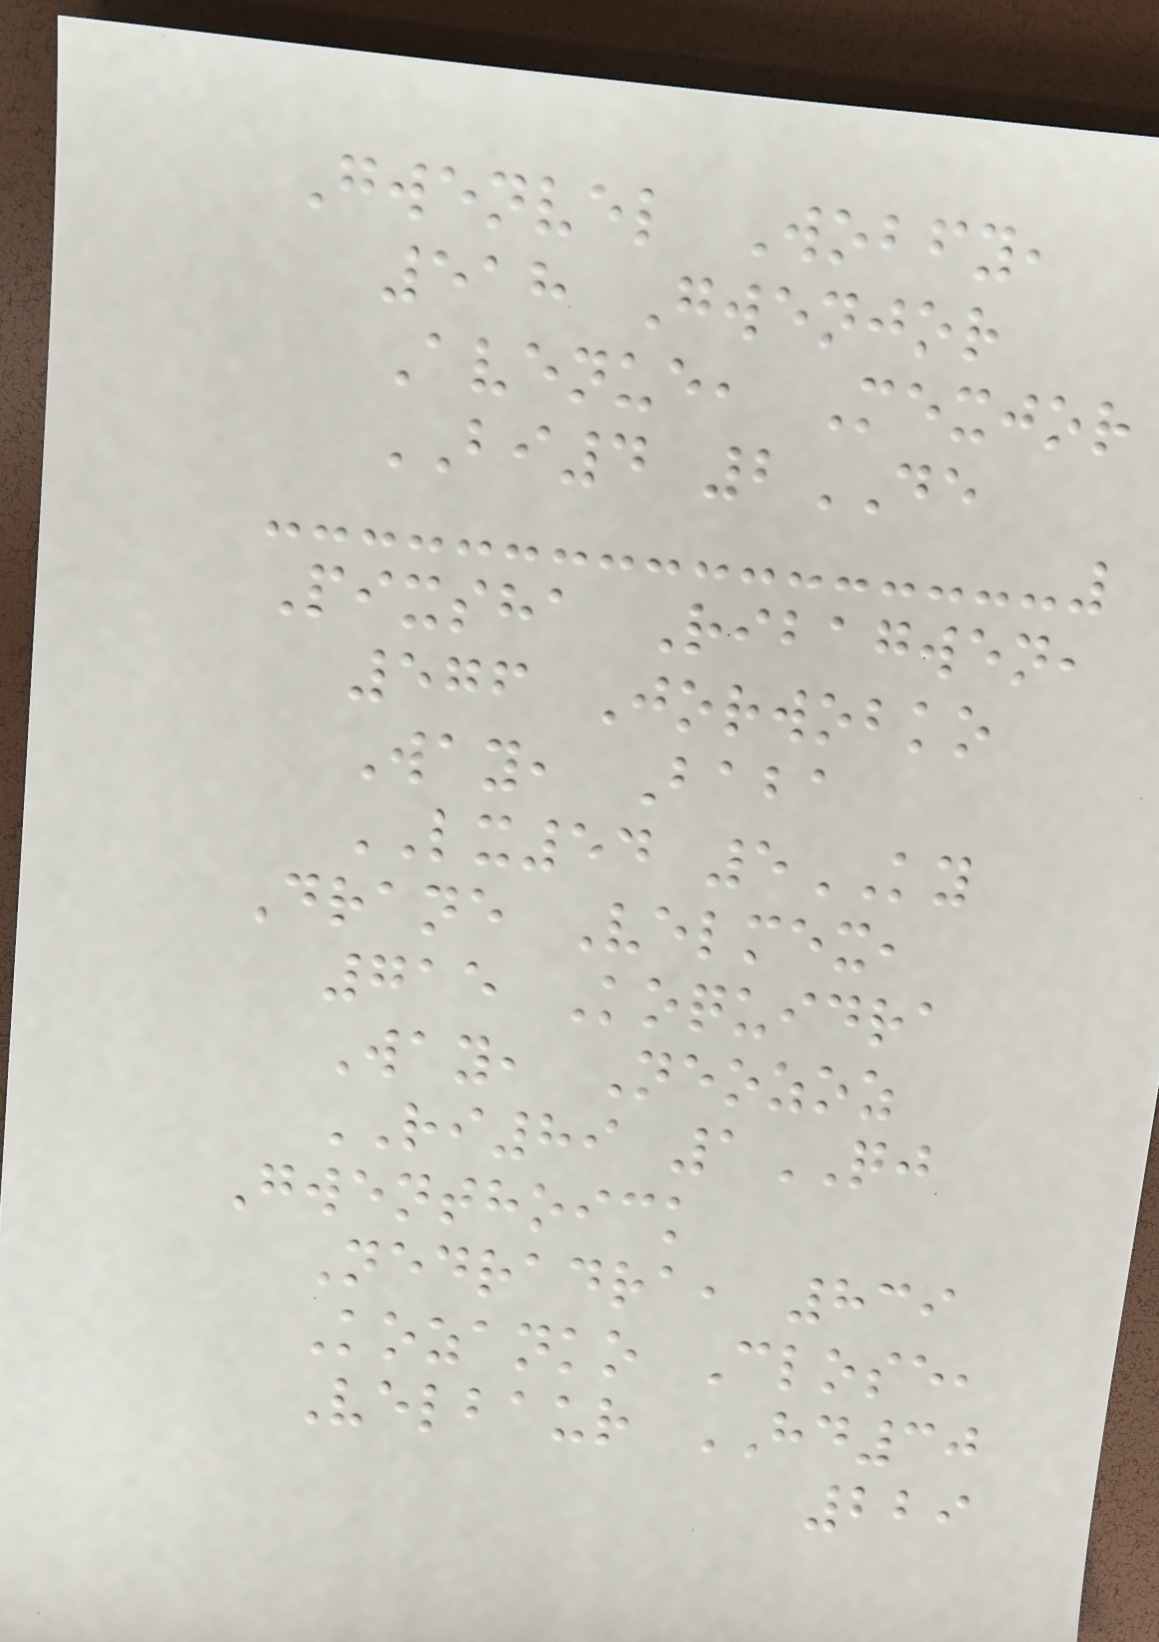Gwenvel Wobfy,
518 Gwenjor
Avenue, Mexjor
BI4 2DE
Pixsha Ribagwen,
576 Jorwobko
Way, Baba
LX54 5KY
Drane Velmex,
715 Koquidra
Way, Neozoz
RI89 1QJ
Gwenthoick
Nedradra, 839
Kozanko Close,
Velbaur HD30
229
